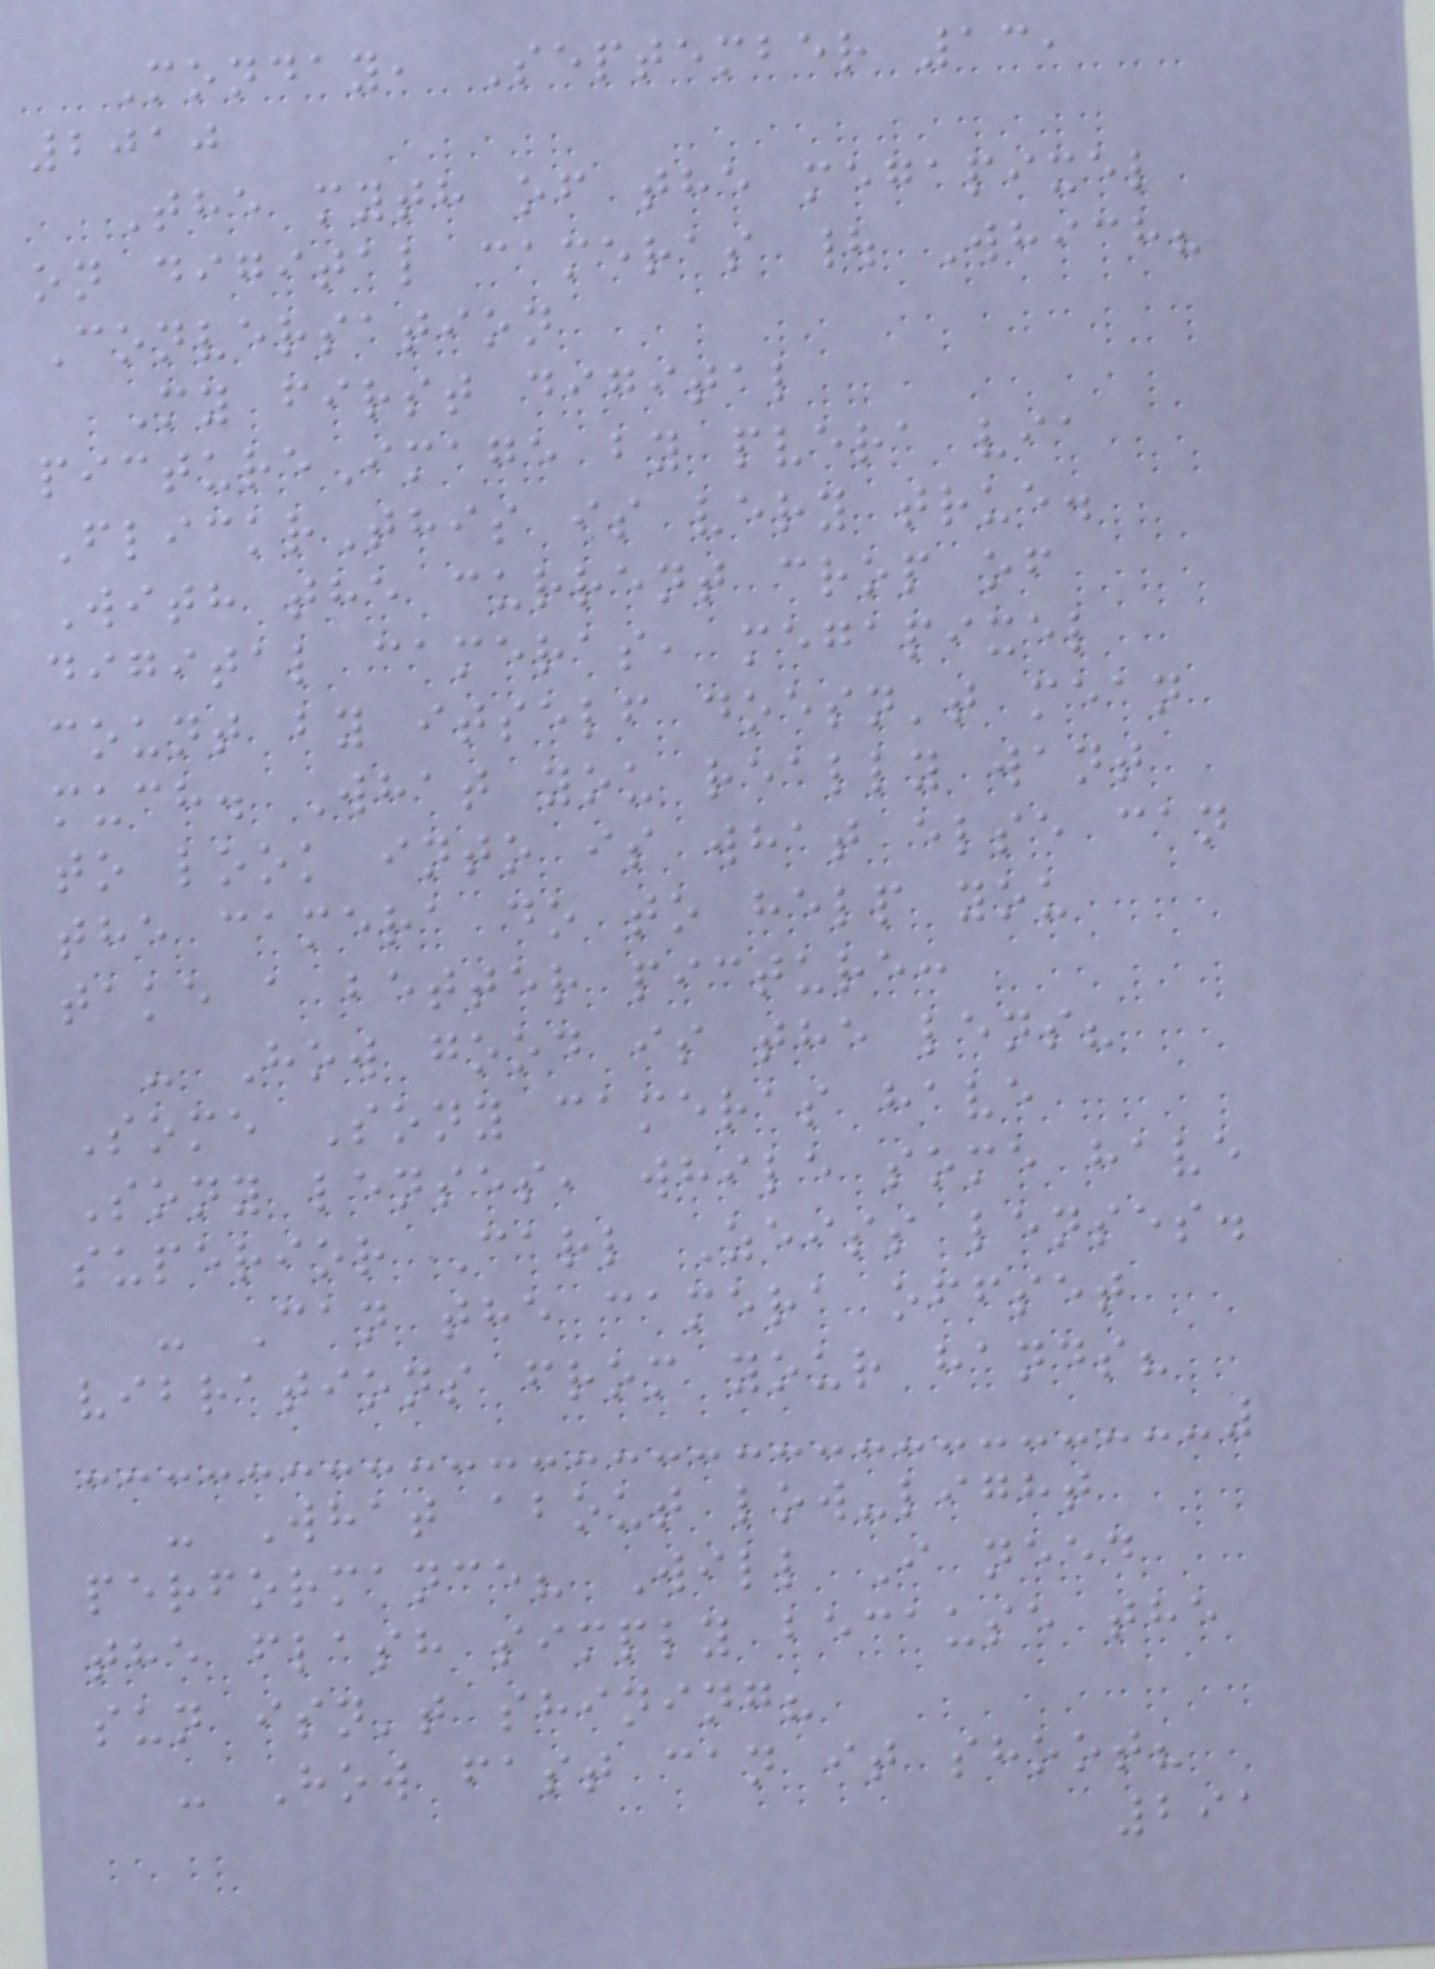Monday, September 13,
2010
The myth of the megapixel
on digital cameras | Which?
Conversation
My first digital
pictureImage by pvera via
FlickrThis is very true.
With the current crop of
digital cameras, megapixel
count by itself doesn't mean
much. What you really want
to look into is what else can
the camera do to help you
take a better picture:
- How good is the lens?
Some Sony cameras have
Sony lenses, while some have
superior Carl Zeiss lenses.
- Can the camera offset
vibrations from your hands?
- What about low-light
performance? Will I need
the flash simply because the
sun isn't shining?
- How fast can it shoot?
291
